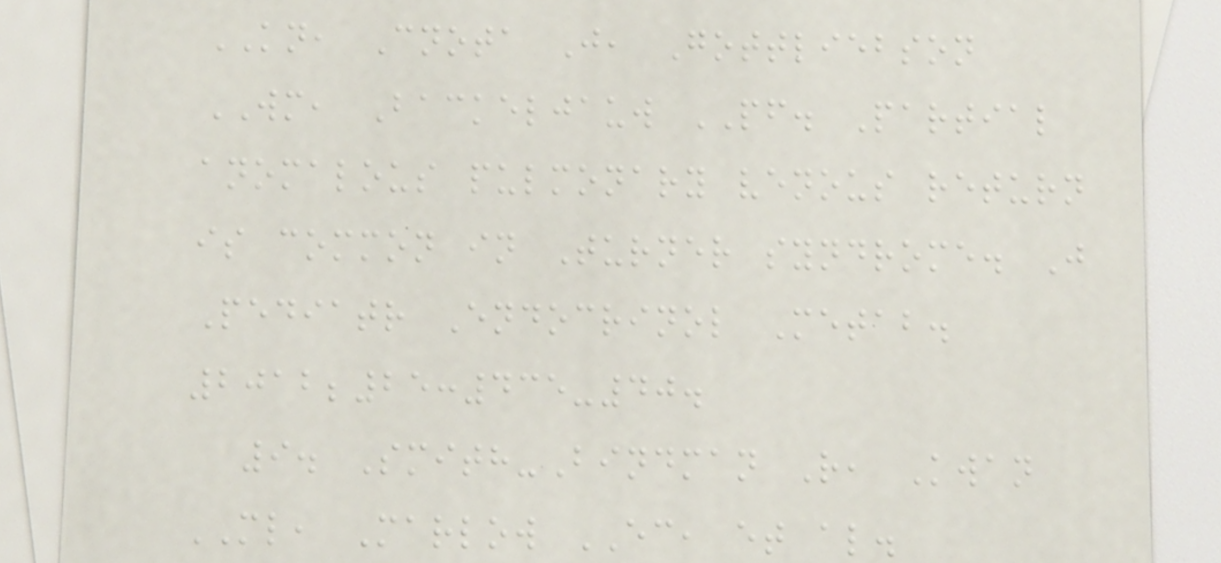KN, Cnota J, Gottliebson
WM, Backeljauw PF. Partial
anomalous pulmonary venous return
is common in Turner syndrome. J
Pediatr Endocrinol Metab.
2012;25:435-40.
9. Smith-Bindman R, Kwan
ML, Marlow EC, et al.
